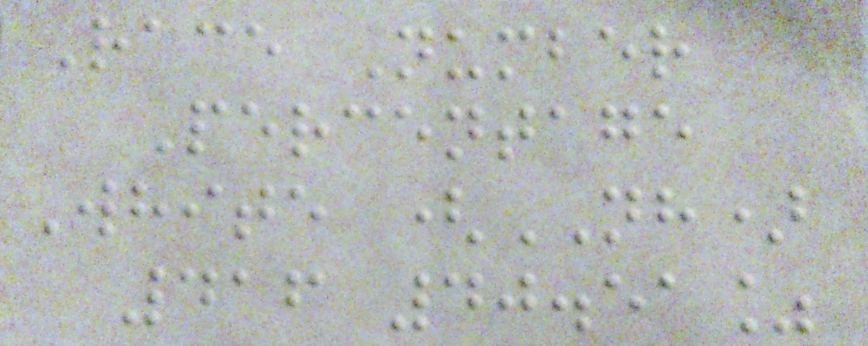Race Number
Percentage
White (NH)
416 40.51%
